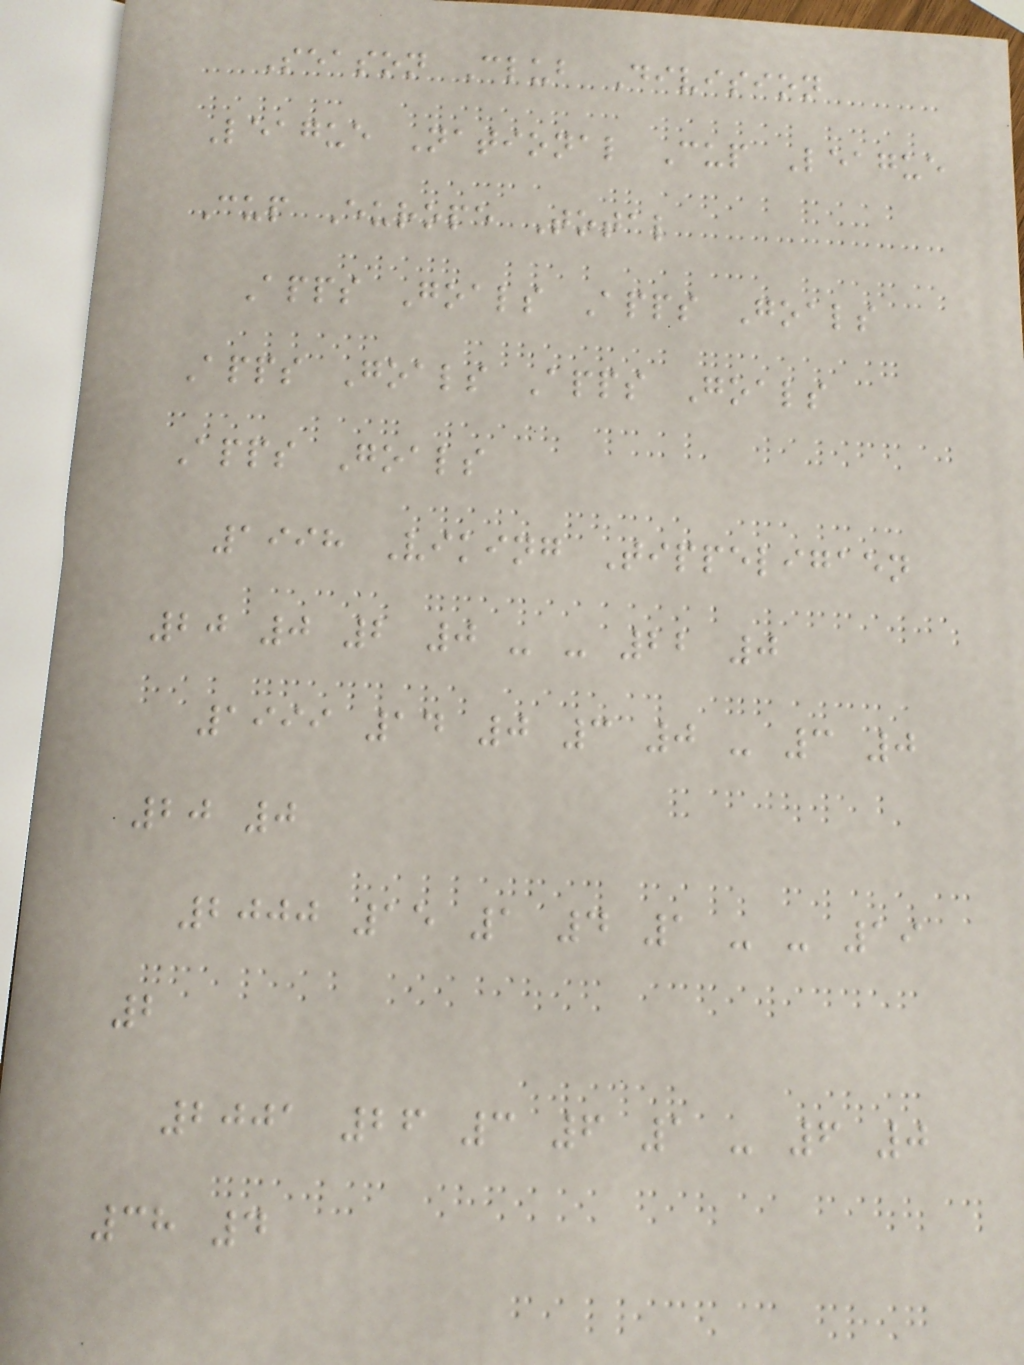Season Club Division
League National Cup League
Cup Europe Total
Apps Goals Apps Goals
Apps Goals Apps Goals
Apps Goals
1998 Viking Tippeligaen
20 0 2 0 - - 22 0
1999 14 0 3 0 - 3 0
20 0
2000 15 1 4 1 - - 19
2
2001 26 3 6 1 - 6 0
38 4
